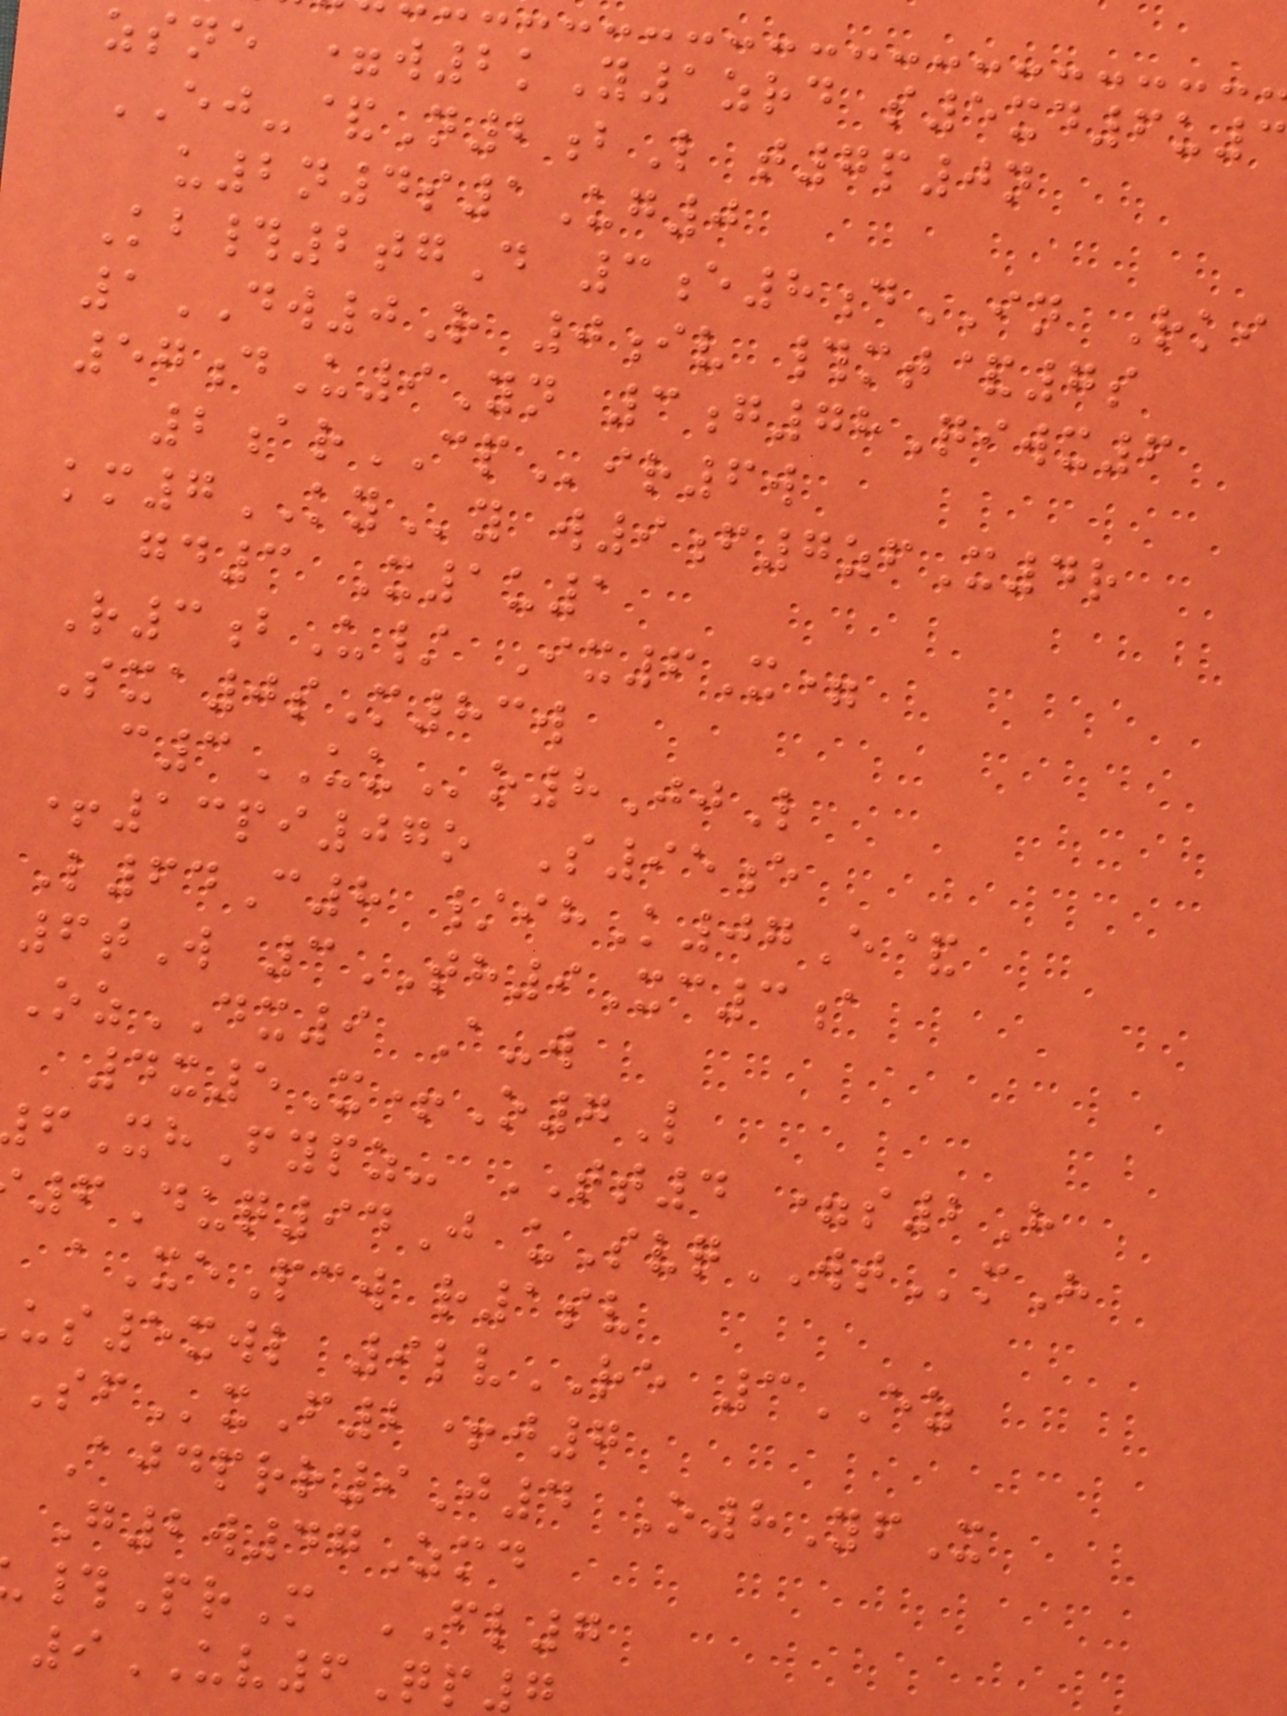zsne =w2kY1zrd s5xd6u3
EJ-&N2bL t7p0n
u2n4s1Ug0
Kb#2tgD 3e8dIN Rki
1DW0R 0iv #mt&7s
57dU9Yn 3g78Qiwx6
2arCPir6w
km7KYy w9f7zfX4r
gd3 X1u1
R3bU/ Ix6X=
Sxa0sM83w
c3UUo8JjL
+13pi07o S95e
L64C8 /ihK07E&
6tW 3TH9Xc3a
OzDX9 A-w
4x5X+O7L
XhFypz- TT4 =s2H
6Duq94J uSvqWTmH
aXePcw r1sv
us5xwl 9lvRE 3EZ
xF2+j7
Ajdprr9J4 O8YfX
G2w47Zmd
#PrM FL7
9UV6Qp
